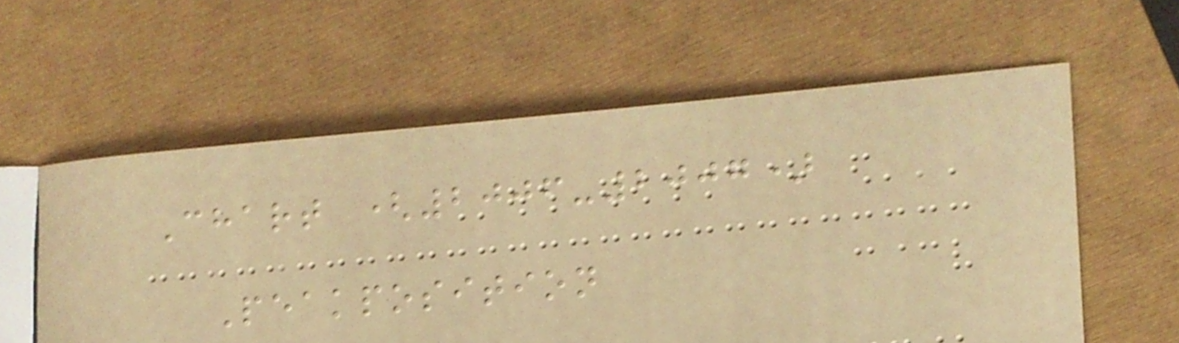Chart (2006-2007)
Peakposition
